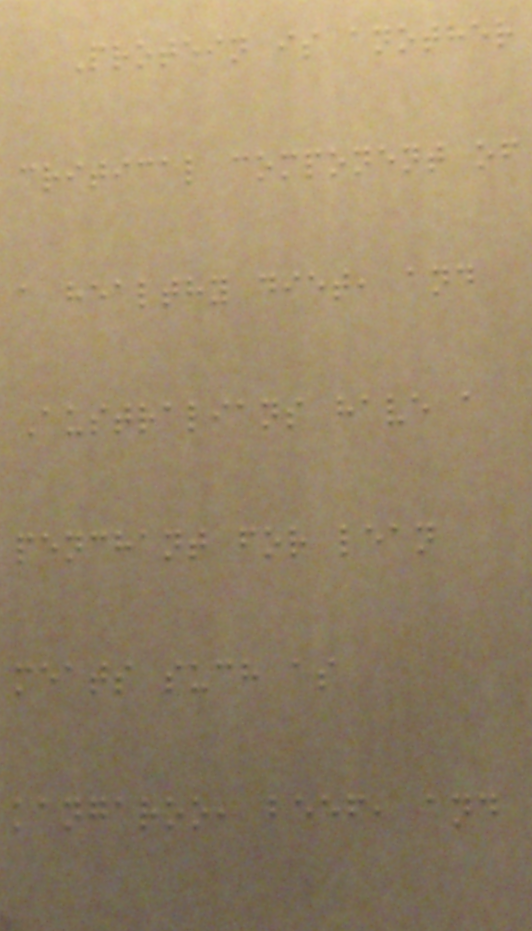Protein is another
critical component of
a healthy diet, and
Australians have a
penchant for lean
meats such as
kangaroo, beef, and
